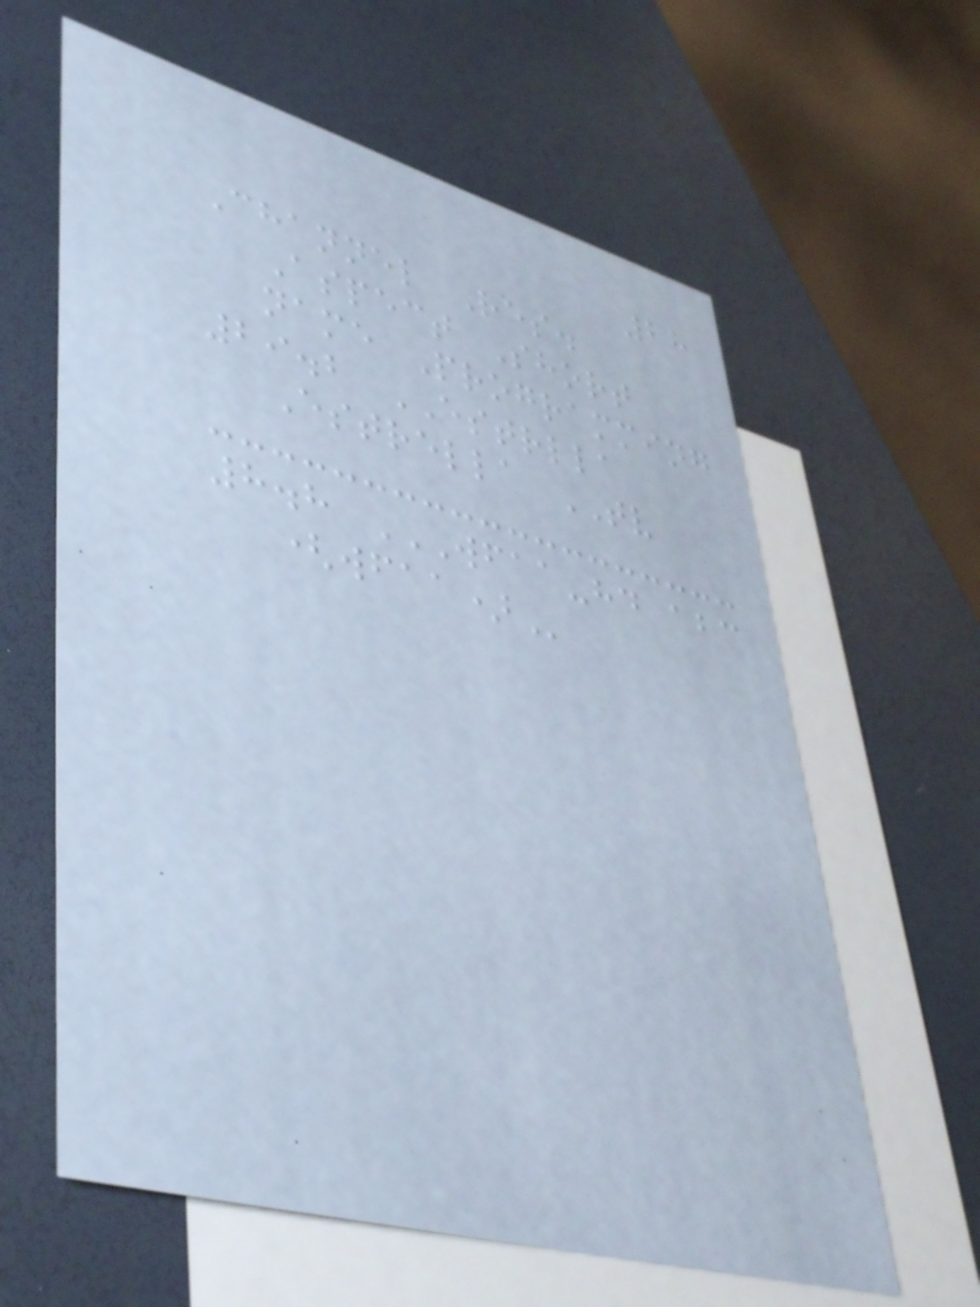28
Channel Res.
Aspect Short
name Programming
29.2 ESTRLLA
Estrella TV
8.8 WFAA-HD ABC
(WFAA)
